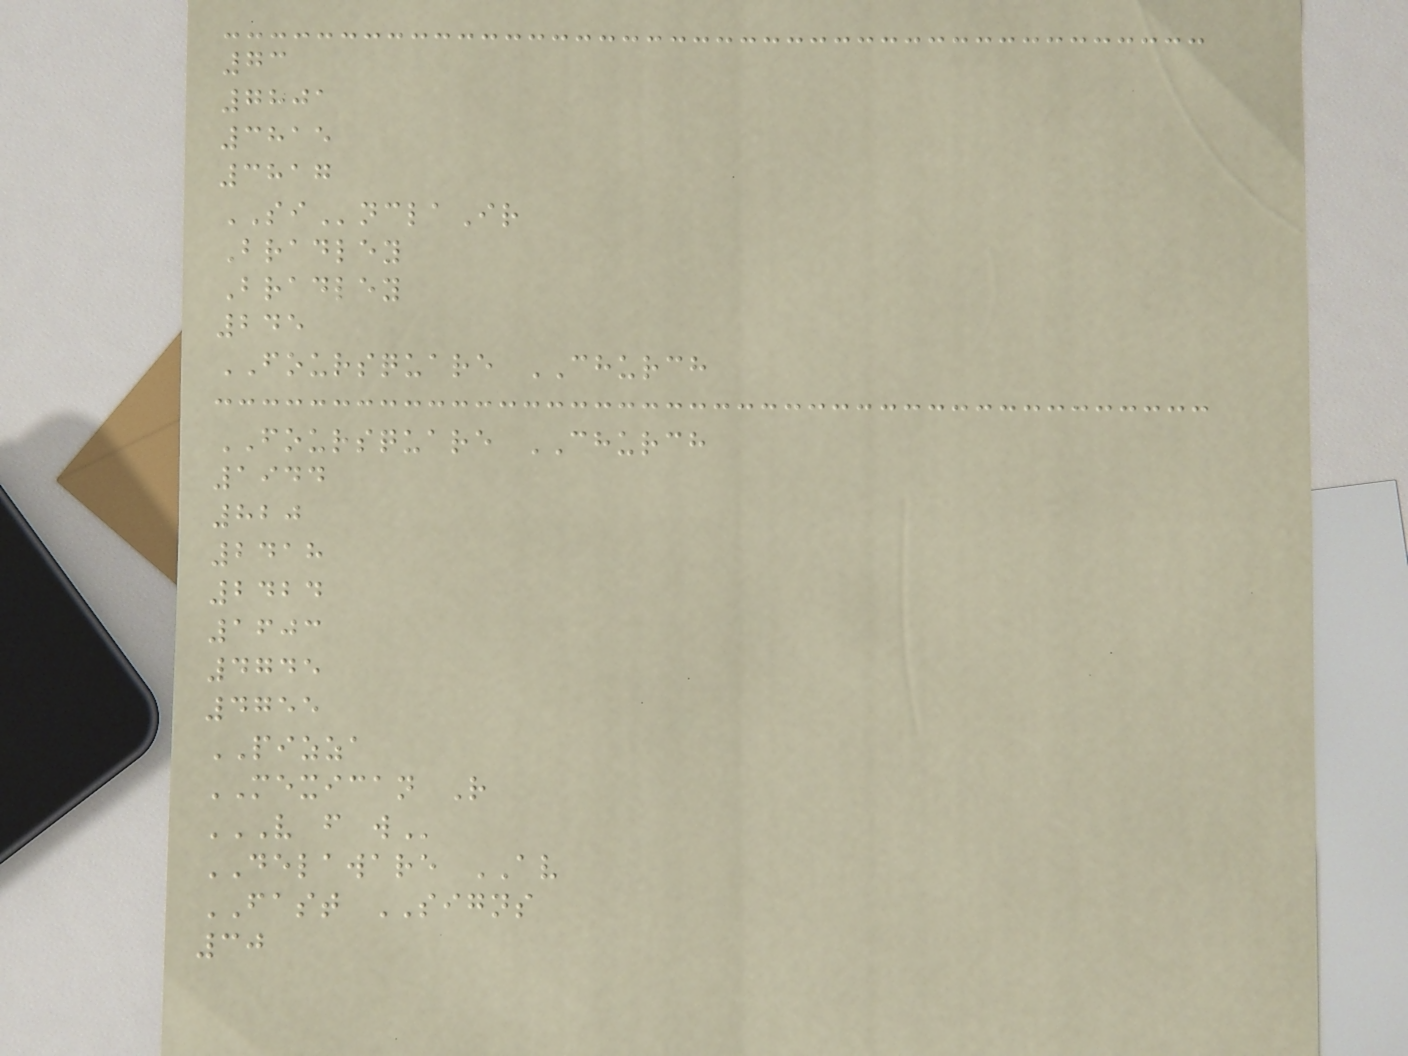73
7801
3815
3817
SInclaIr
Bradley
Bradley
245
FOURSQUARE CHURCH
FOURSQUARE CHURCH
1944
820
2418
2424
1603
4745
4755
PIZZA
MEXICAN R
V F W
DELAWARE AV
FAST SIGNS
30
